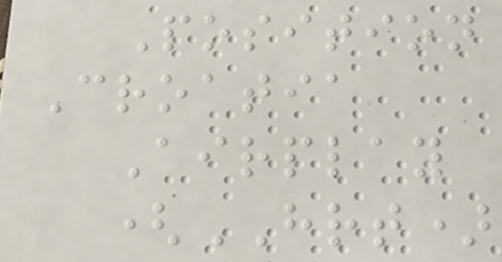Position
Croatia
Airplay
(HRT)
